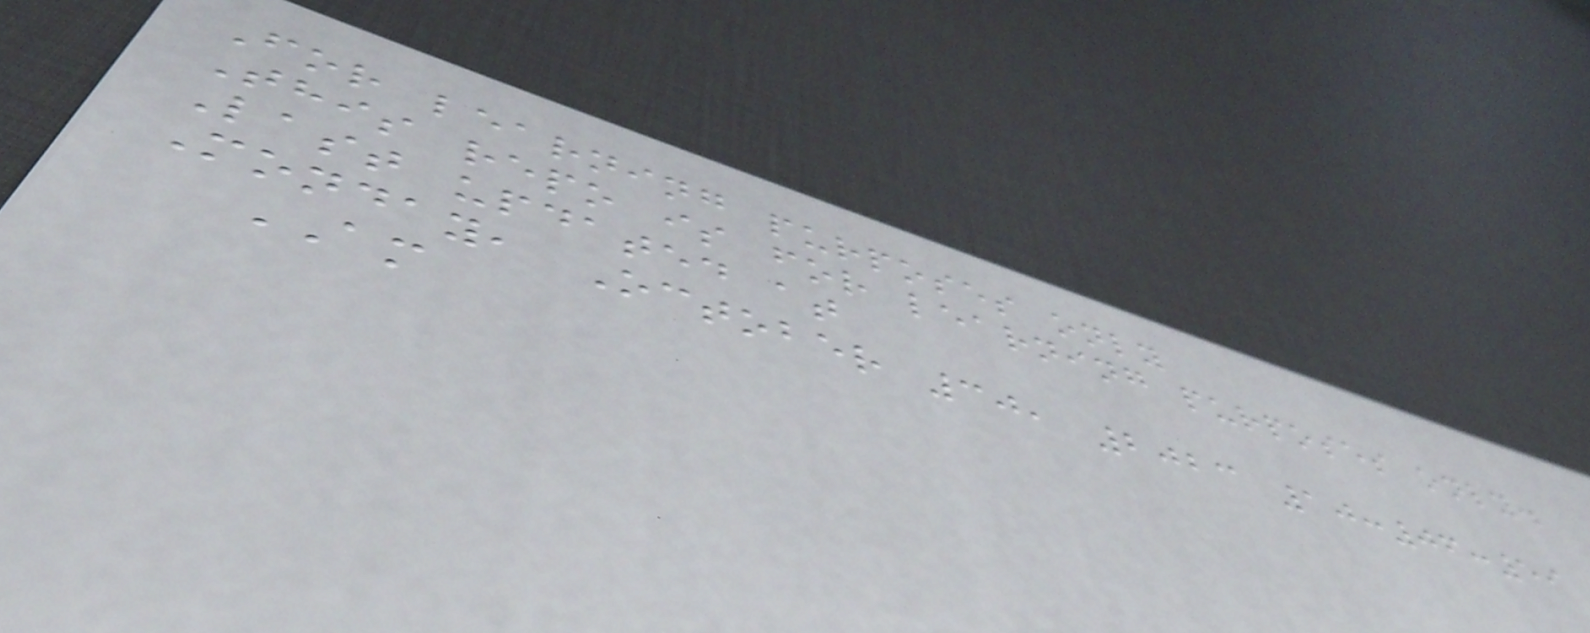For learning purposes only
This repo is for learning purposes only.
Last updated at
Monday, October 30, 2023 10:06:59
AM
